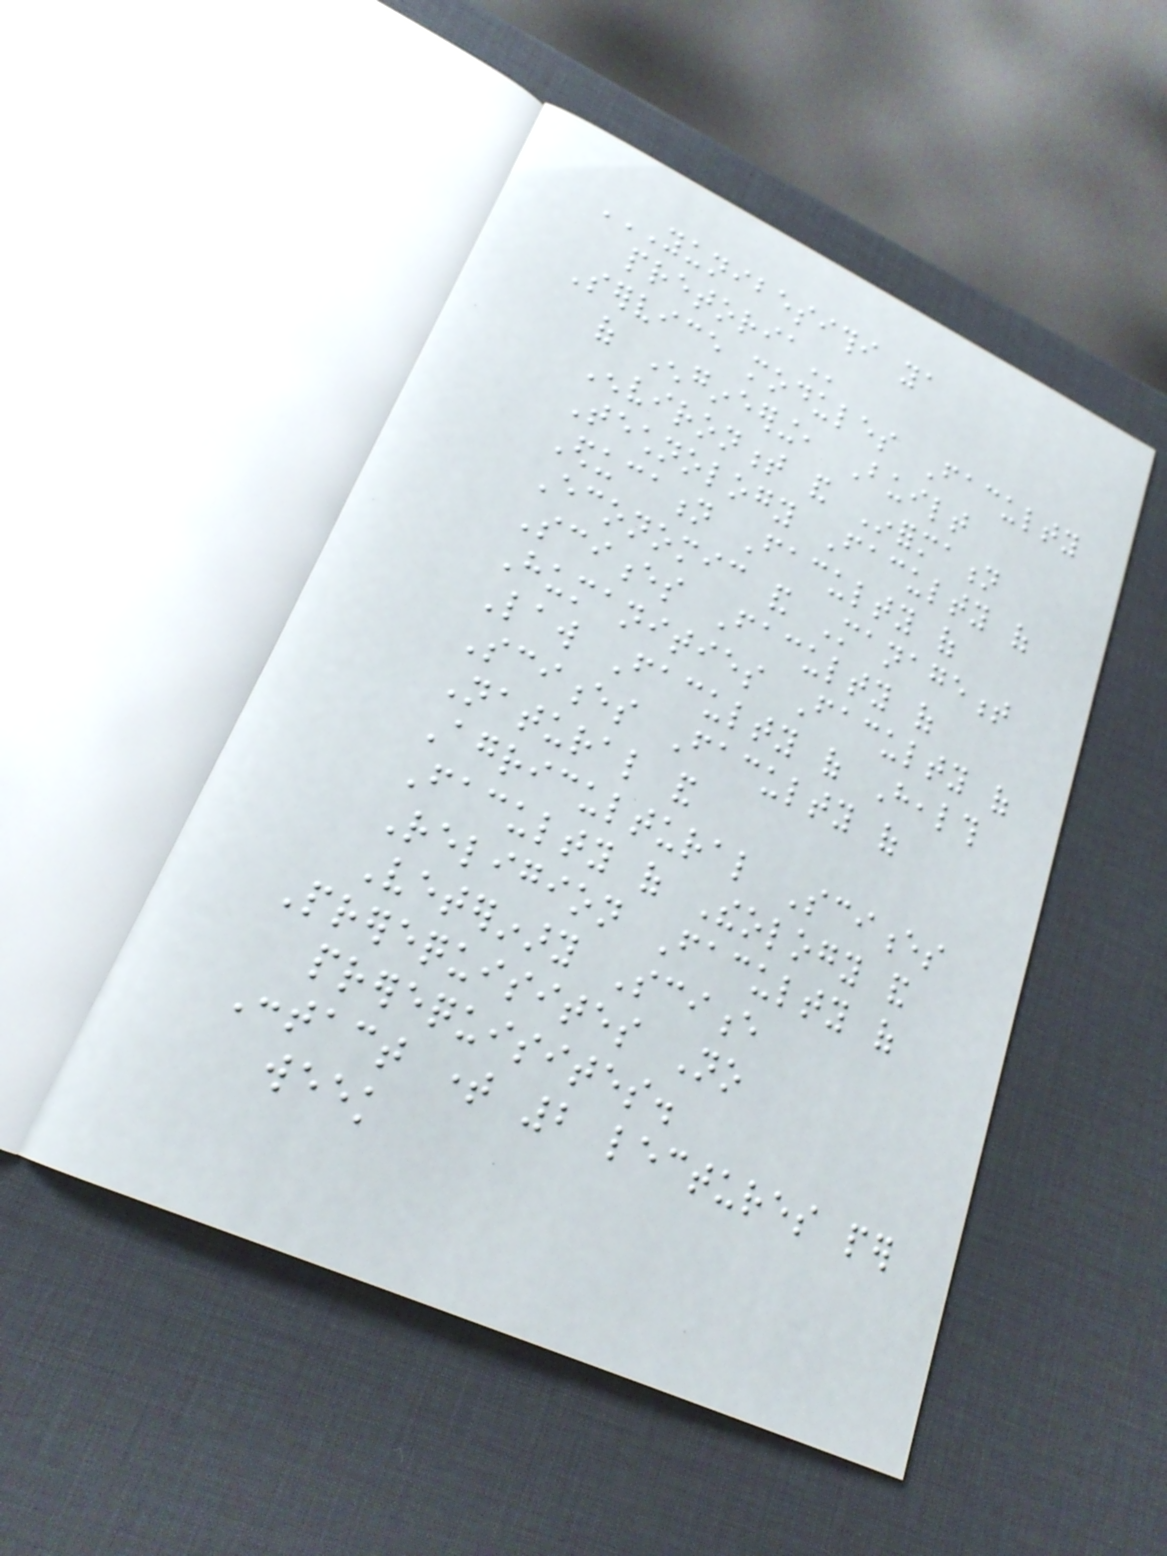YUNIBESITHI YA
PRETORIA
Service modules Faculty
of Engineering, Built
Environment and Information
Technology Faculty of
Education Faculty of
Economic and Management
Sciences Faculty of
Humanities Faculty of
Law Faculty of Health
Sciences Faculty of
Natural and
Agricultural Sciences
Faculty of Theology and
Religion Faculty of
Veterinary Science
Prerequisites No
prerequisites.
Contact time 2 lectures per
week
